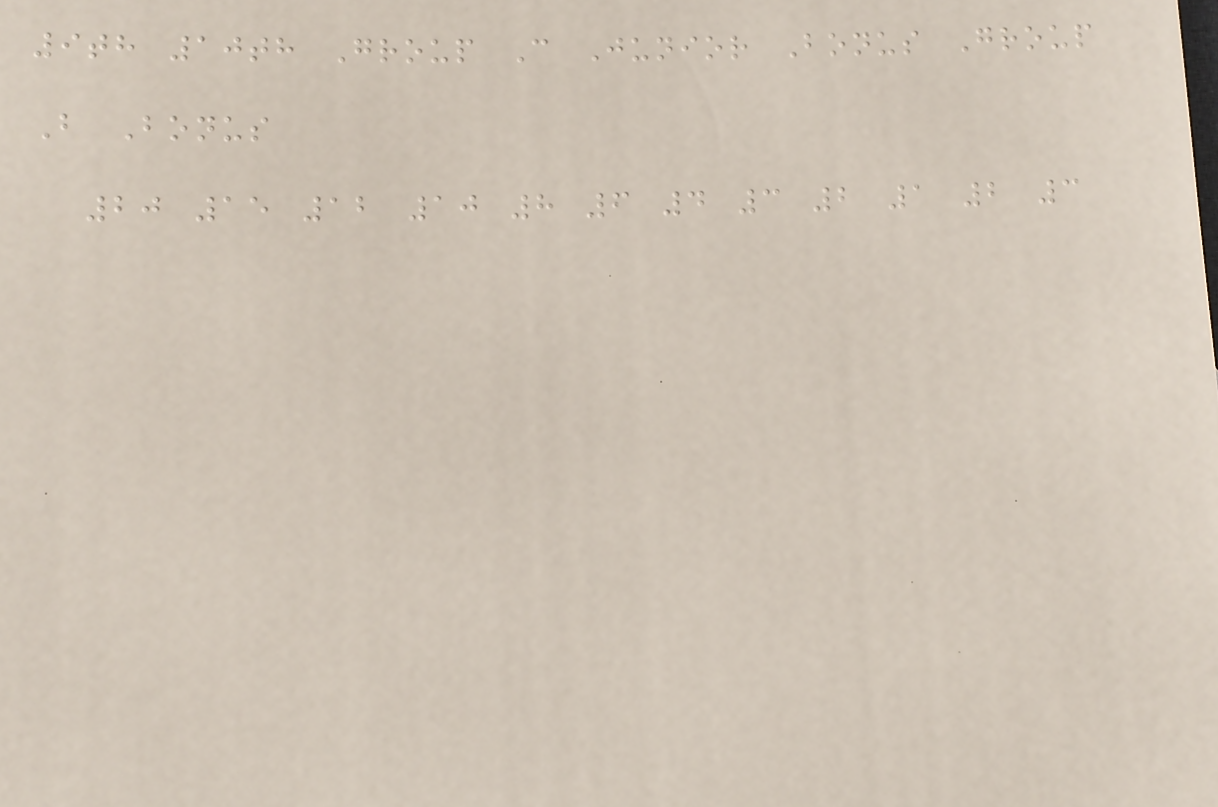9th 10th Group C Junior Bonus Group
B Bonus
20 15 12 10 8 6 4 3 2 1 2 3
